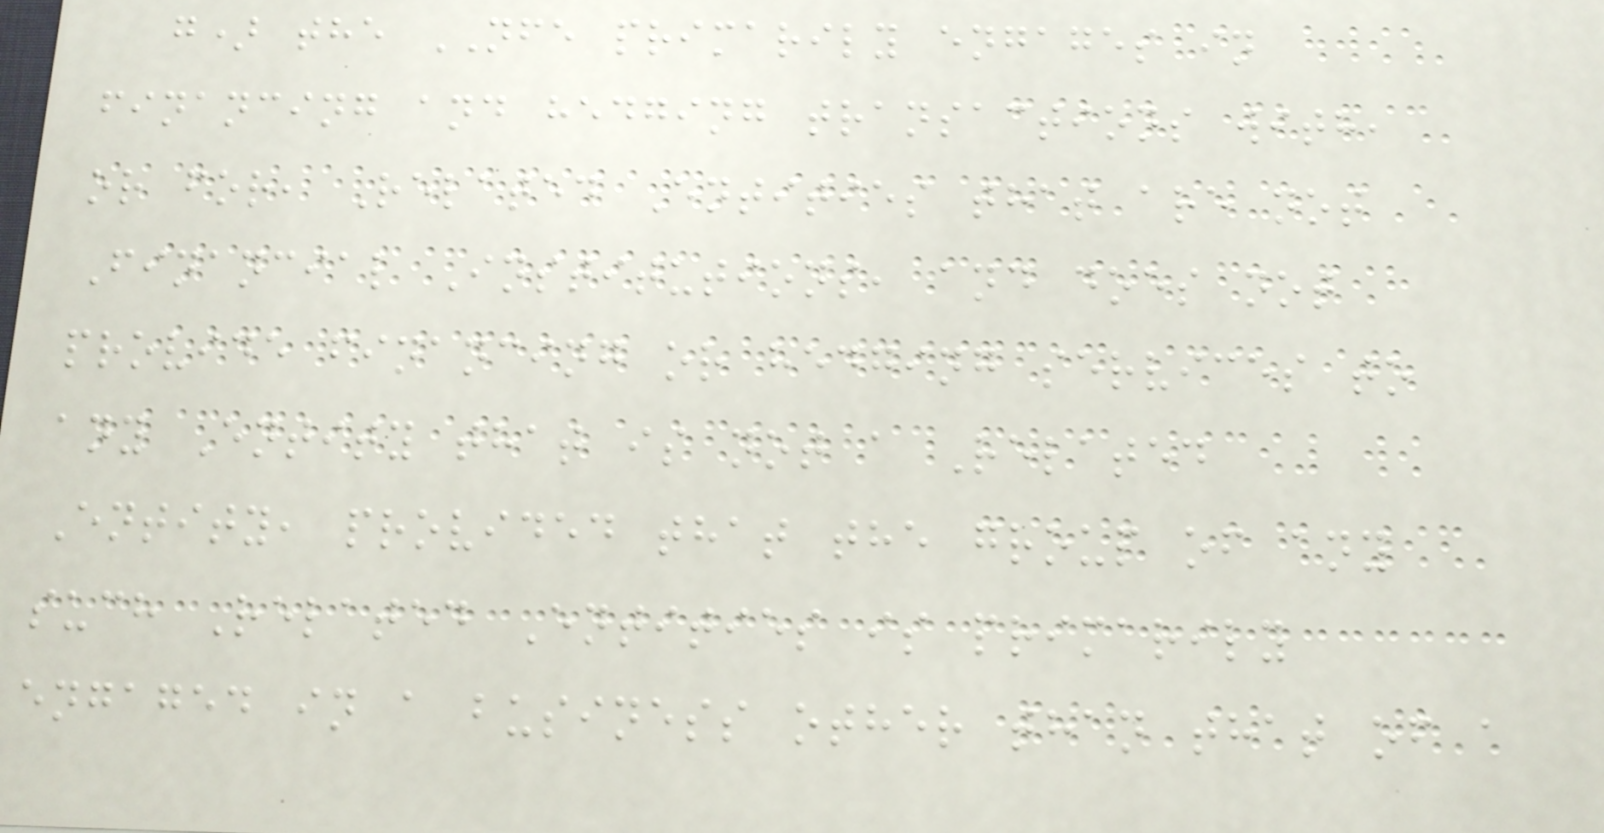g) the NFE primarily engages in
financing and hedging transactions with,
or for, Related Entities that are not
Financial Institutions, and does not
provide financing or hedging services to
any Entity that is not a Related
Entity, provided that the group of any
such Related Entities is primarily
engaged in a business other than that of a
